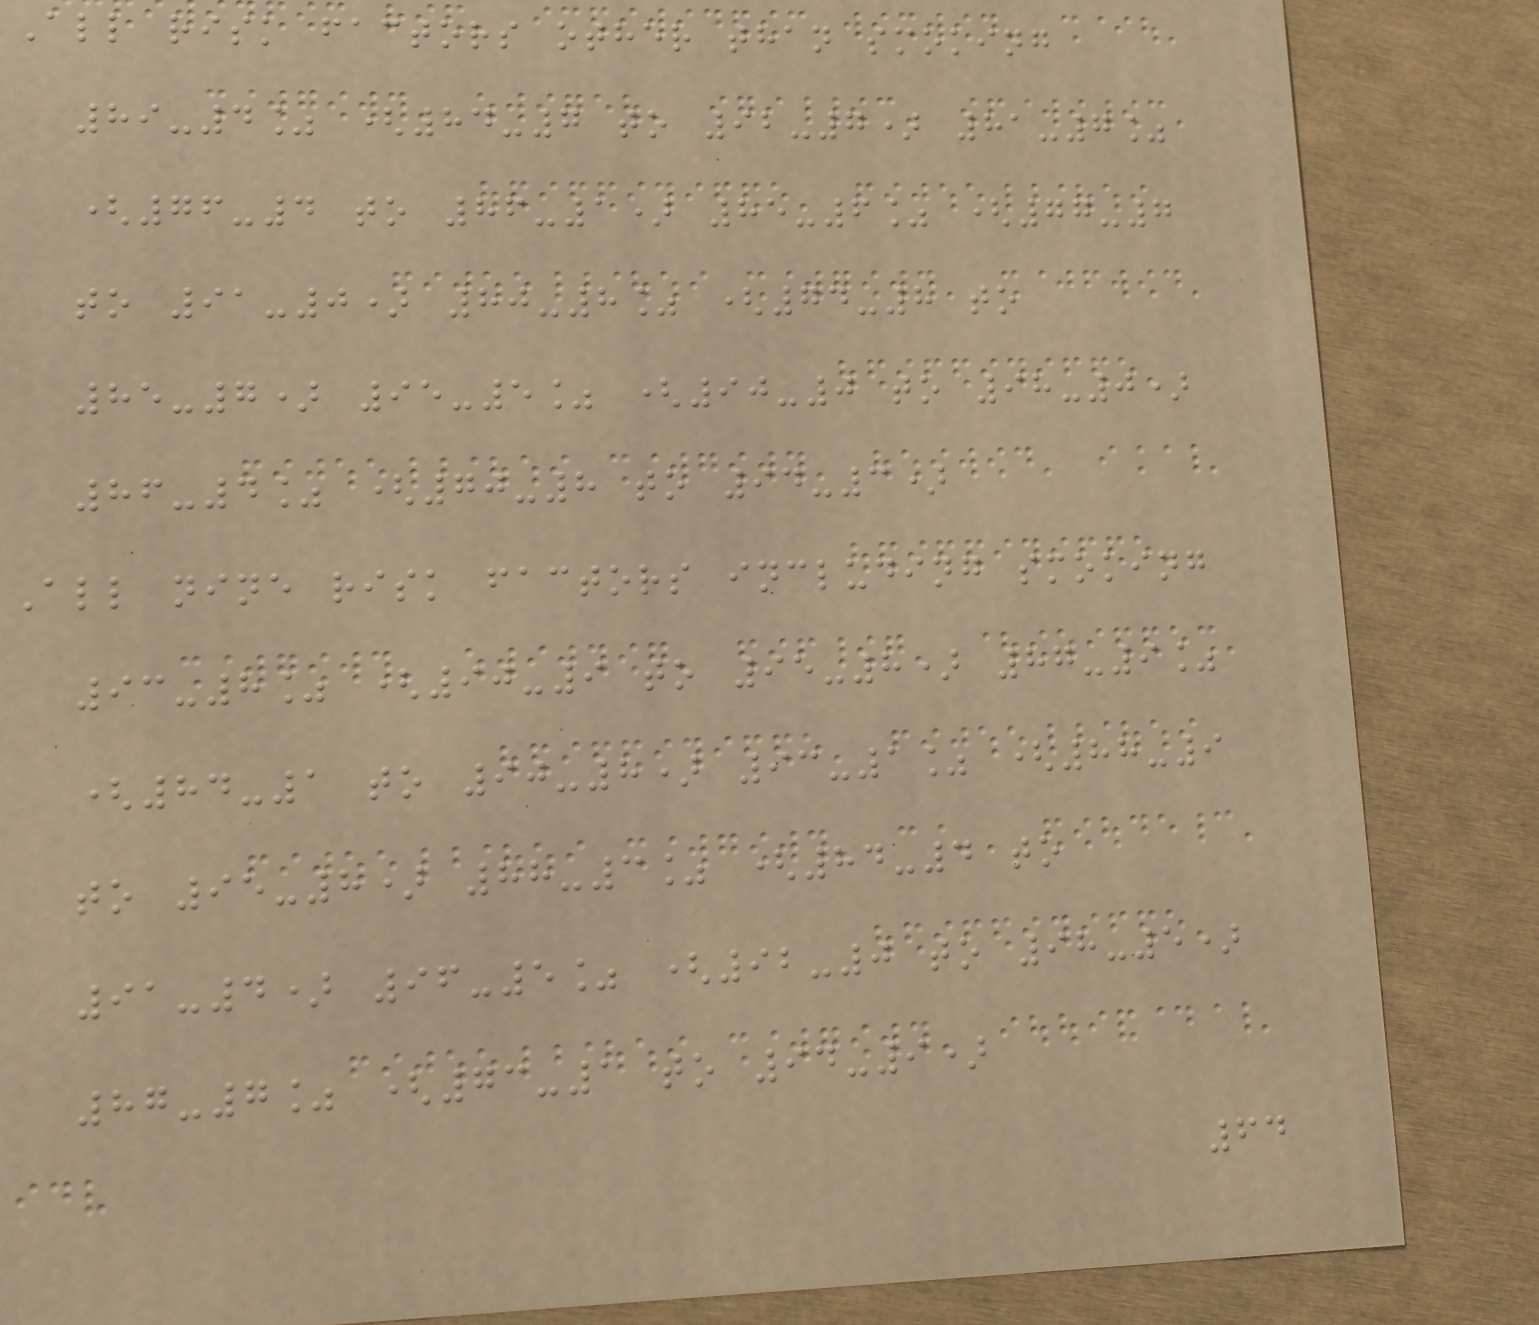All risk factors other than smoking
89-4% (84-7 to 92-7) 81-7%
(76-4 to 86-1) 85-6% (77-7
to 91-0) 80-8% (74-8 to
85-7) 95-5% (90-0 to 98-0)
86-4% (70-8 to 94-3)
All nine risk factors including smoking
93-8% (90-9 to 95-8) 87-9%
(84-1 to 90-8) 93-1% (88-9
to 95-8) 88-3% (84-4 to
91-4) 96-5% (92-0 to 98-5)
87-7% (73-1 to 94-9)
64
